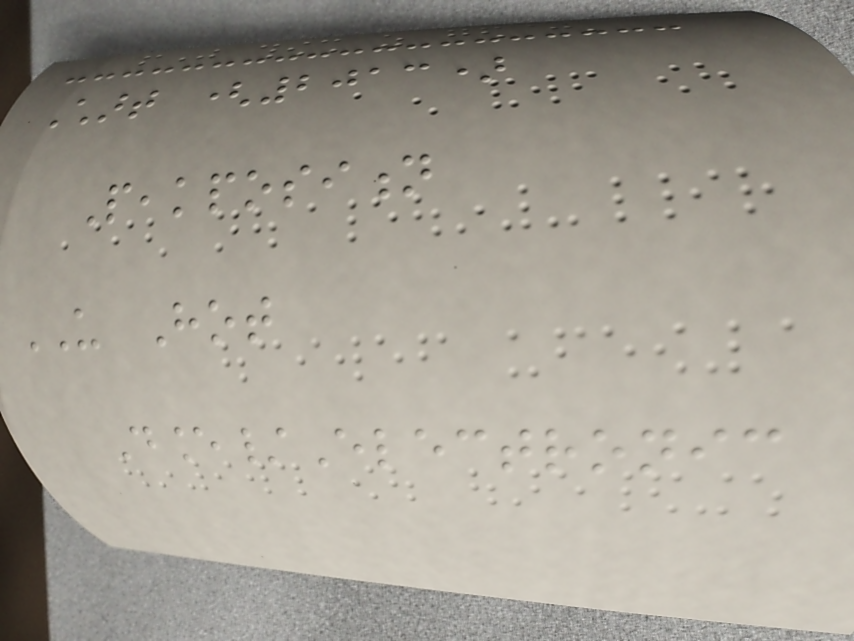Chart (2013)
Peakposition
US Hot
Dance/Electronic
